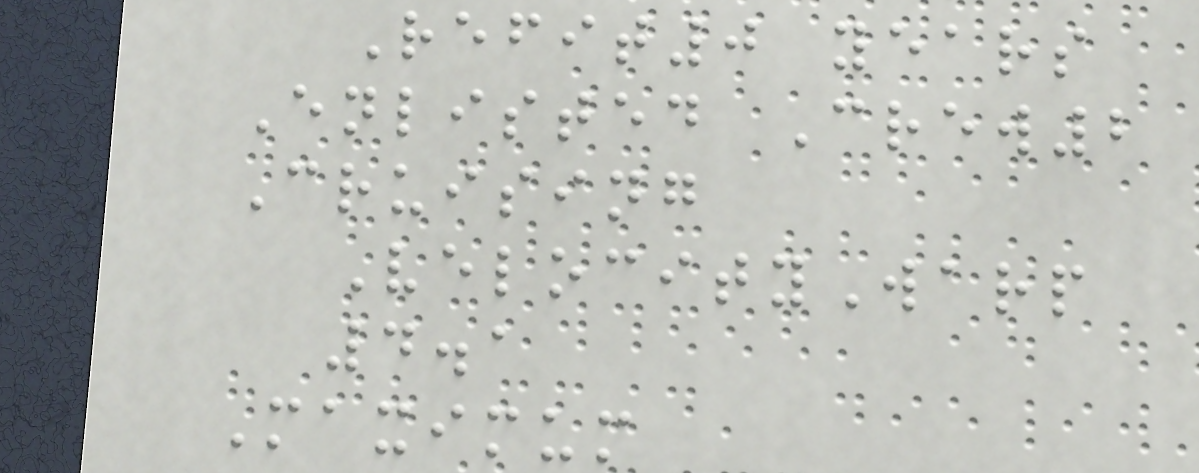Refit0 years
Enlisted Crew2
Cruising
VelocityWarp
4.1
Maximum
